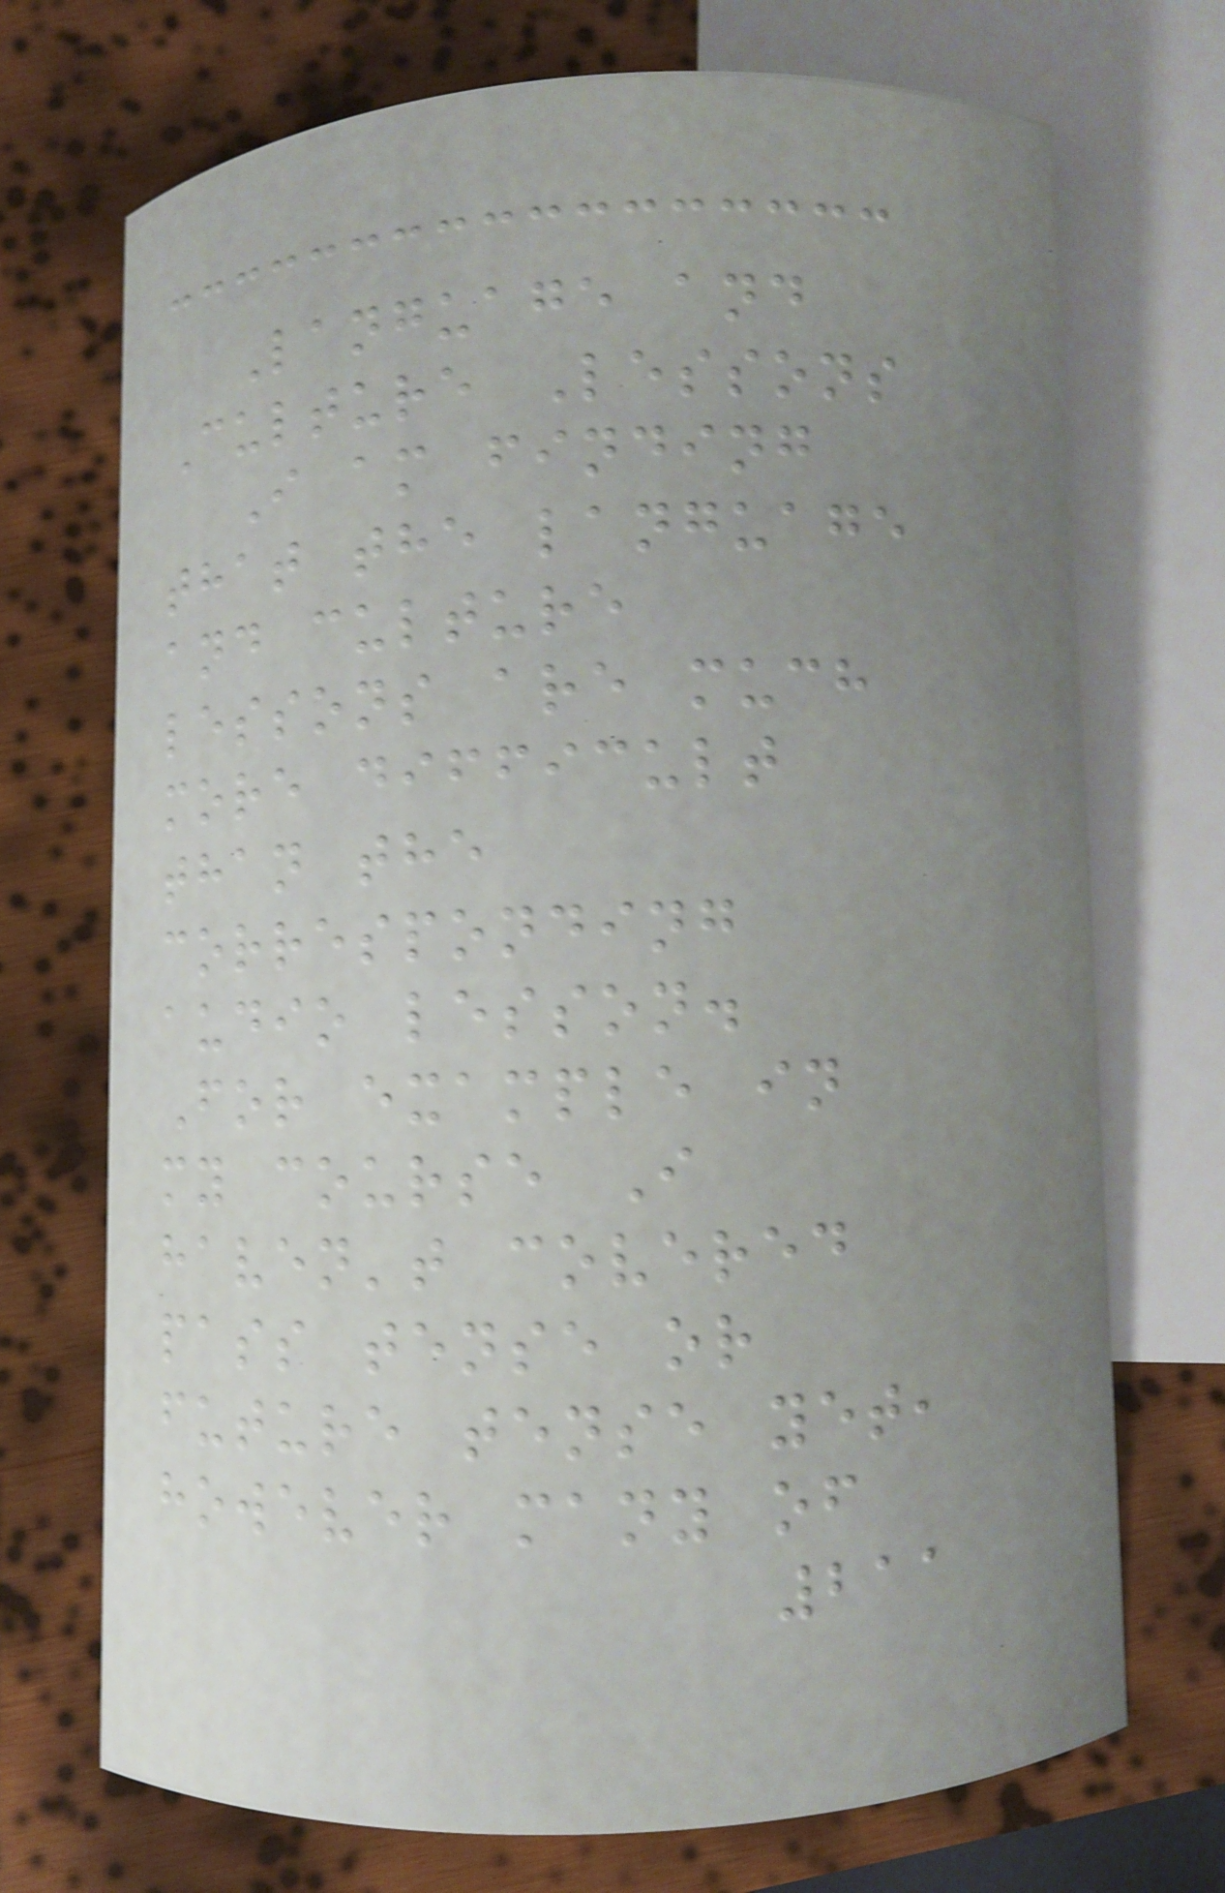Language and
Culture Lessons
I am finding
that the language
and culture
lessons are much
more difficult
than the
corresponding
audio lesson.
For example in
my course I
haven't covered
pass tense or
future tense yet,
however many of
211
